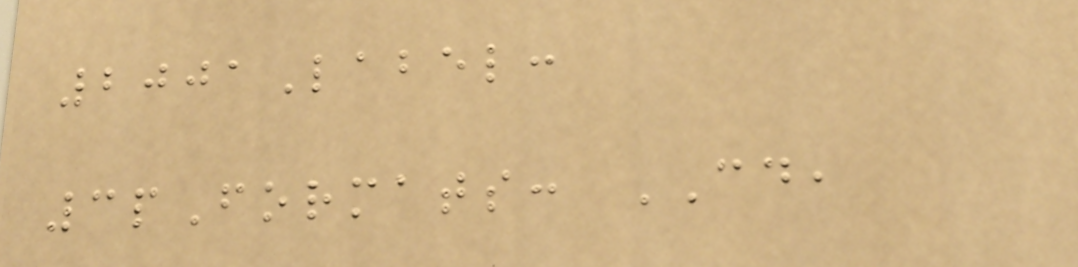2001Label:
3pFormats: CD,
